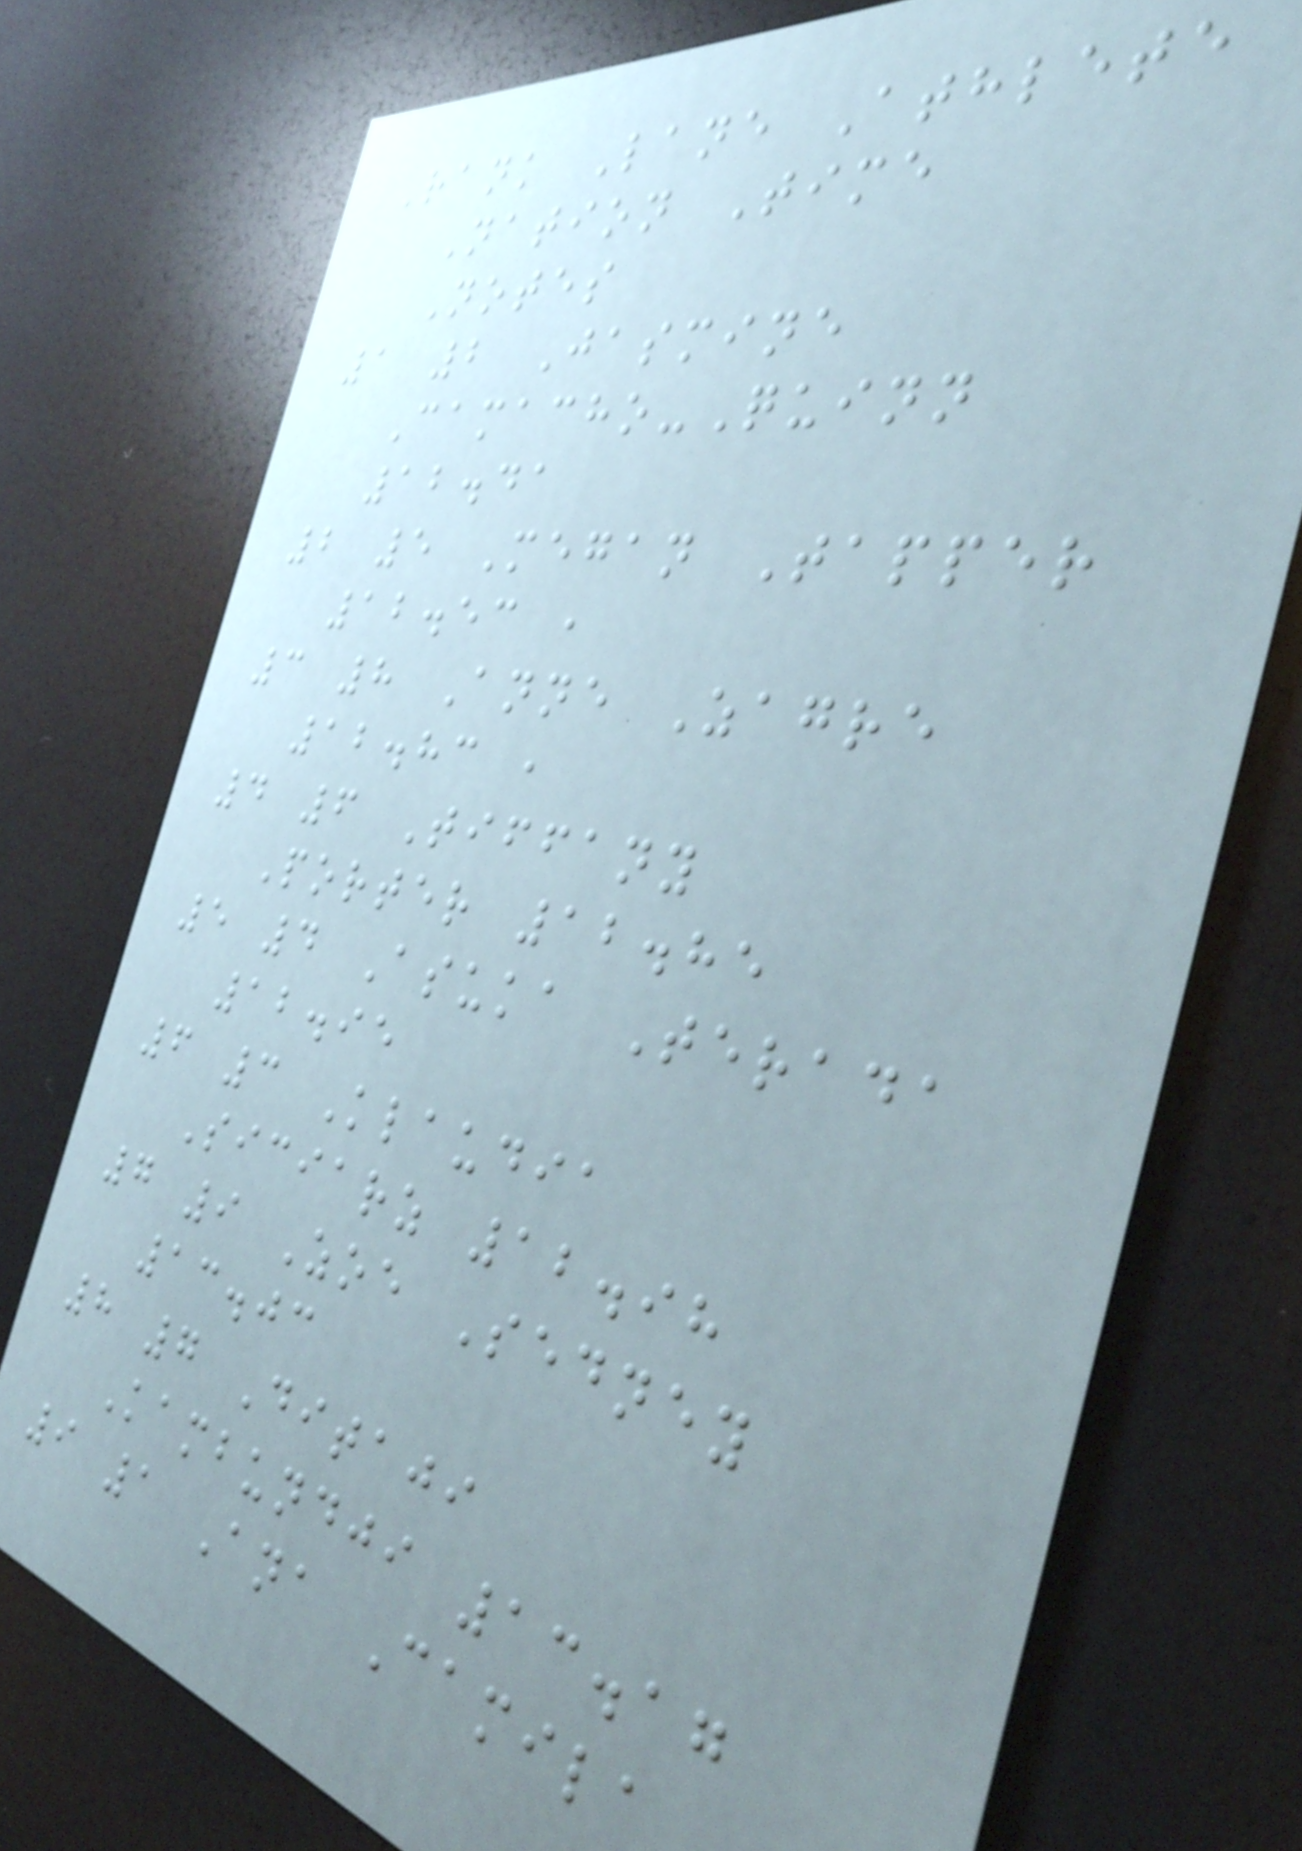Rank Lane Athlete
Nation Time
Notes
1 2 Jasmine
Camacho-Quinn
12.41
2 5 Megan Tapper
12.53 ,
3 8 Anne Zagre
12.83 ,
4 6 Tiffany
Porter 12.85
5 4 Asuka Terada
12.95
6 3 Klaudia
Siciarz 12.98
7 9 Zoe Sedney
13.03
8 7 Ditaji
Kambundji 13.17
9 1 Ana Camila
